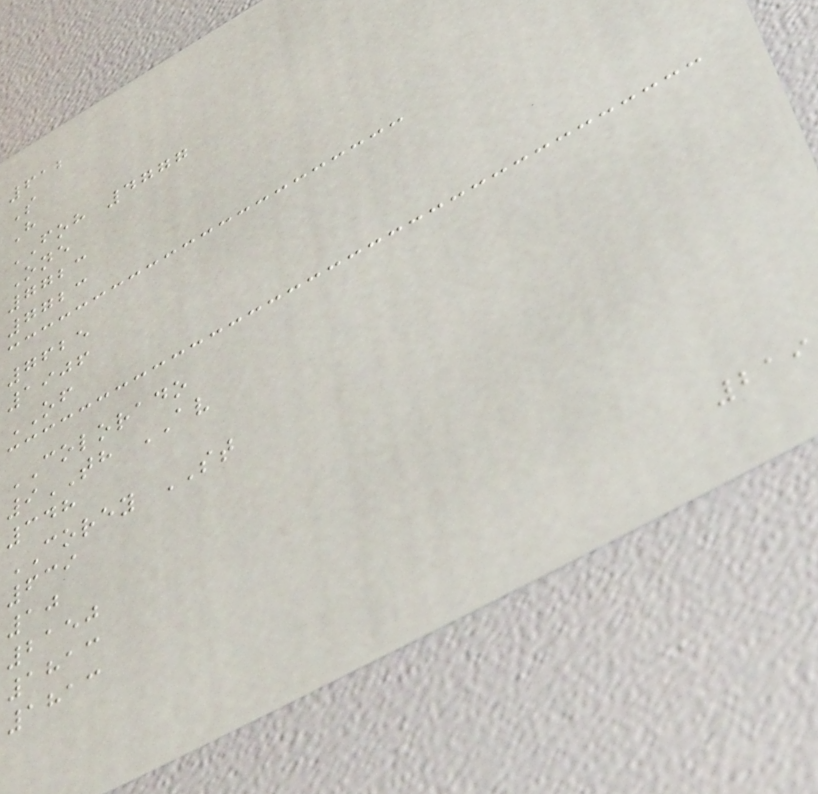612
S
H
FOH 4777
One
7723
7723
7625
1906
OF
COLORADO
9TH AV
348
COREY ST
639
10
2150
1813
1813
219
